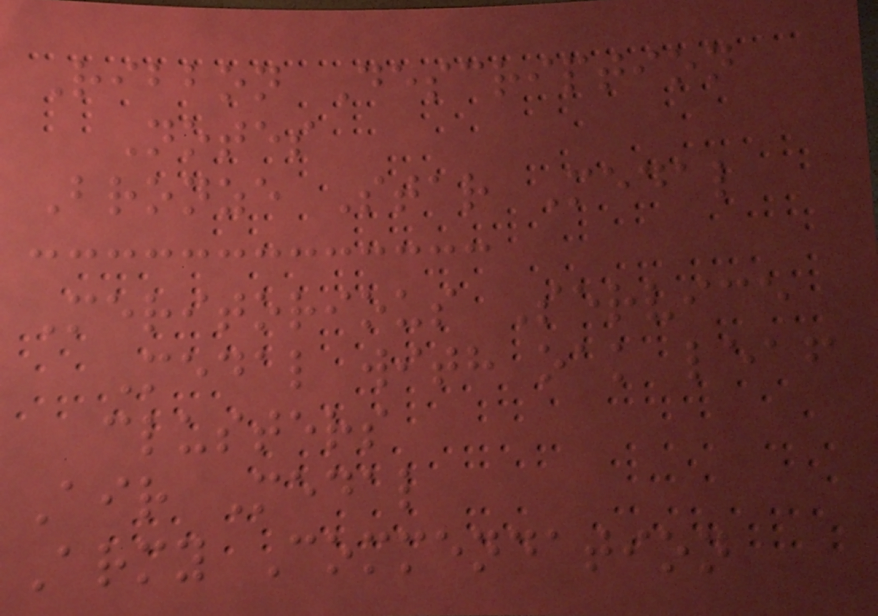Ribbon Description
Notes
Bronze Star Medal
Meritorious Service
Medal with oak leaf
clusters
Air Medal
Army Commendation
